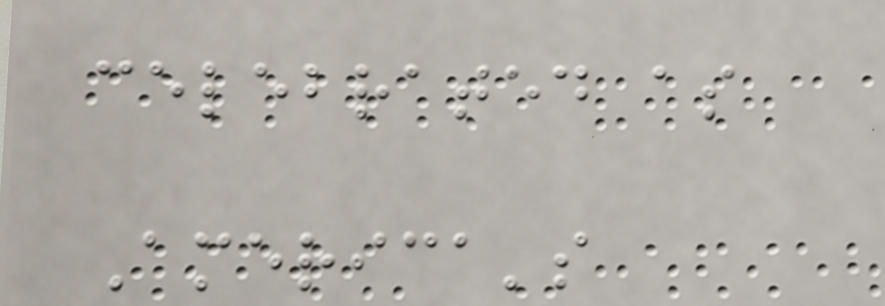celebrated as
America's
